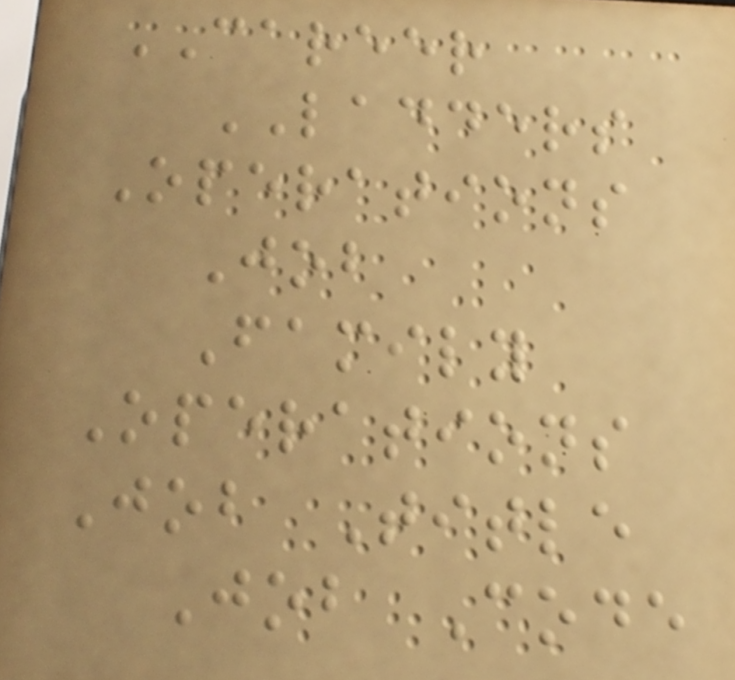CAREER
LADDERS
Operations
Job
Family
Operations
Job Title
Job Code
